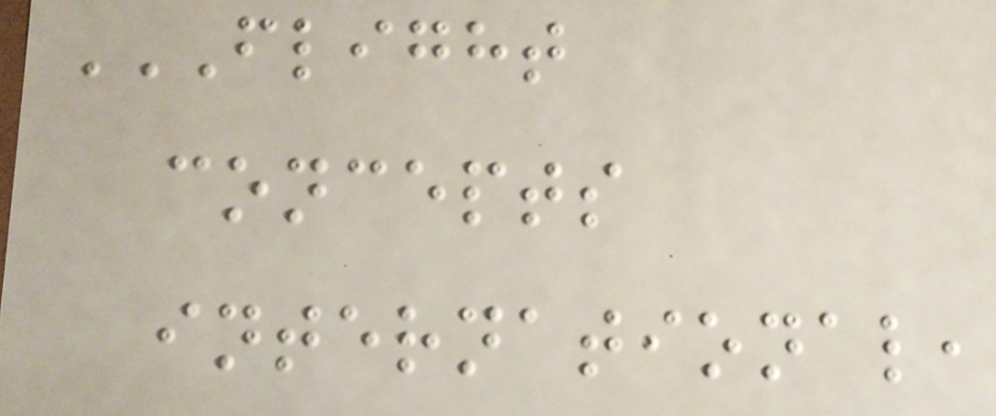FLIGHT
CONCEPTS
INTERNATIONAL,
